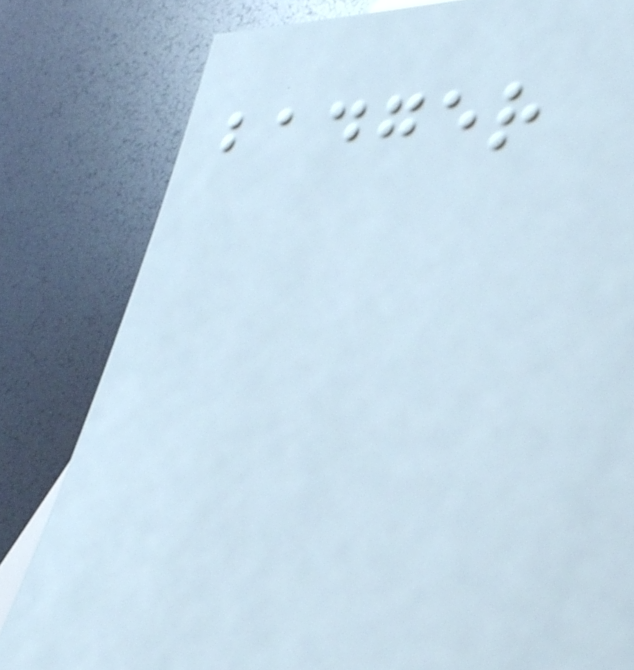badger
